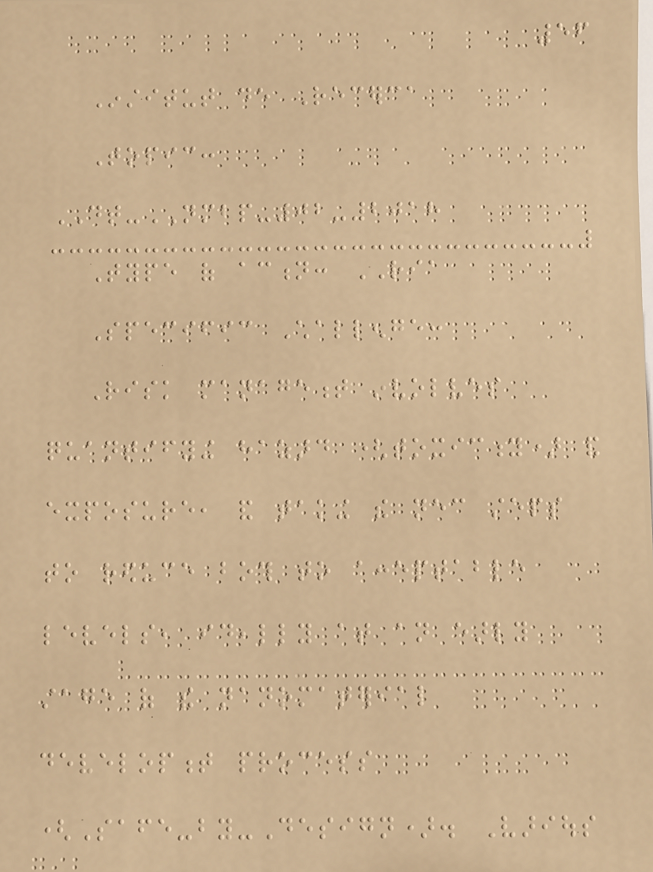56
Institut de Recerca
Topic:
DT-NMBP-02-2018
Type of action: RIA
Specific Challenge:
Risk management involves
quantifying hazard (toxicity) and
exposure, and taking the necessary steps
to reduce both to acceptable
levels, ideally at an early
stage of the nanomaterial
development process
(Safe-by-Design). Various
